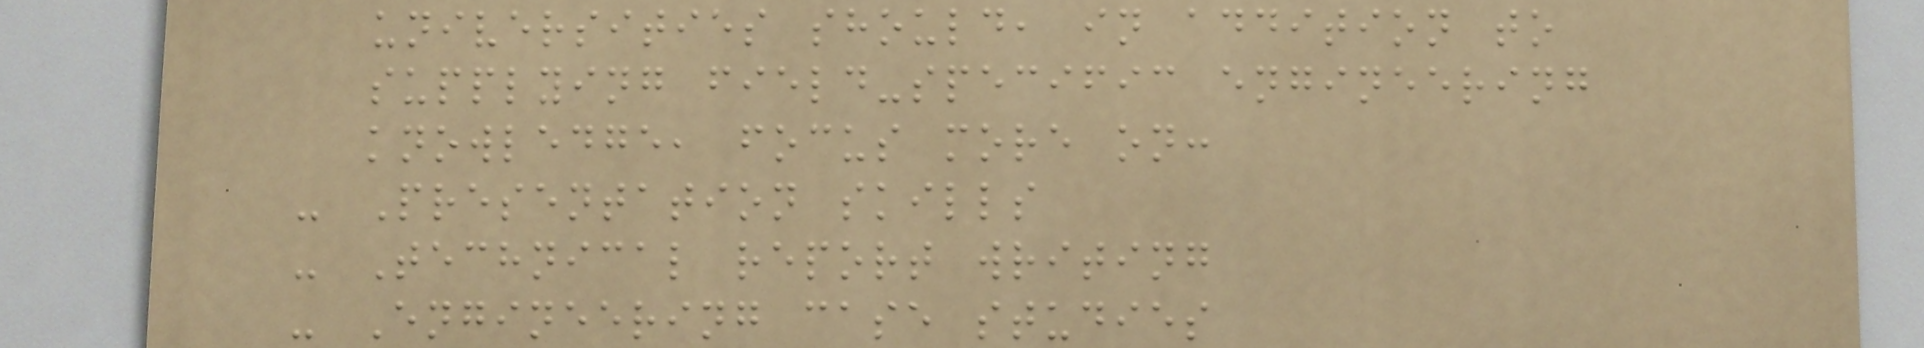universities should, in addition to
supplying field-specific engineering
knowledge, focus more on:
- Presentation skills
- Technical report writing
- Engineering case studies
